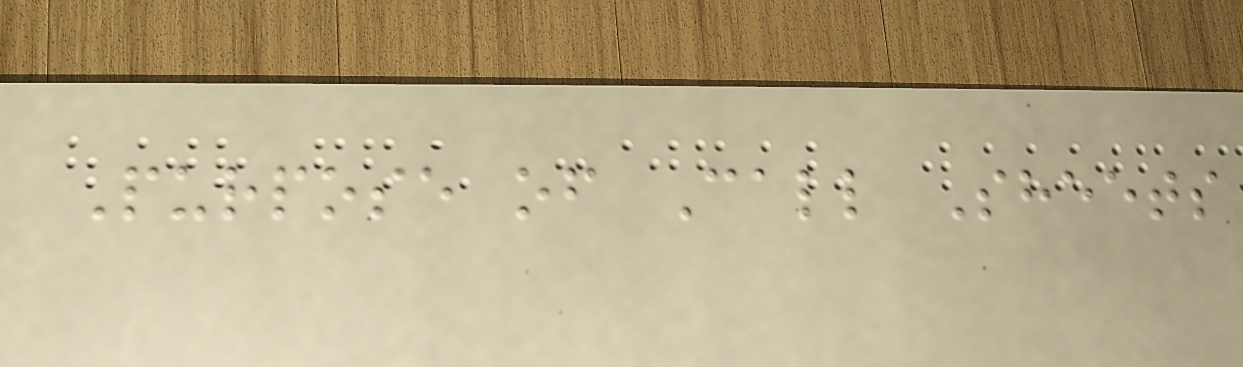Purpose of Call Sheets
